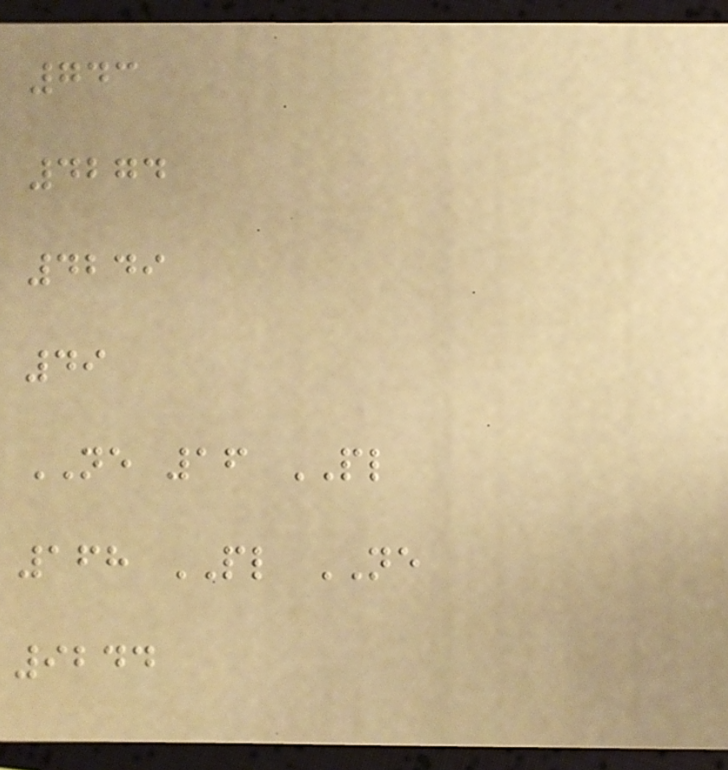743
4274
4249
49
NE 16 PL
168 PL NE
9244
